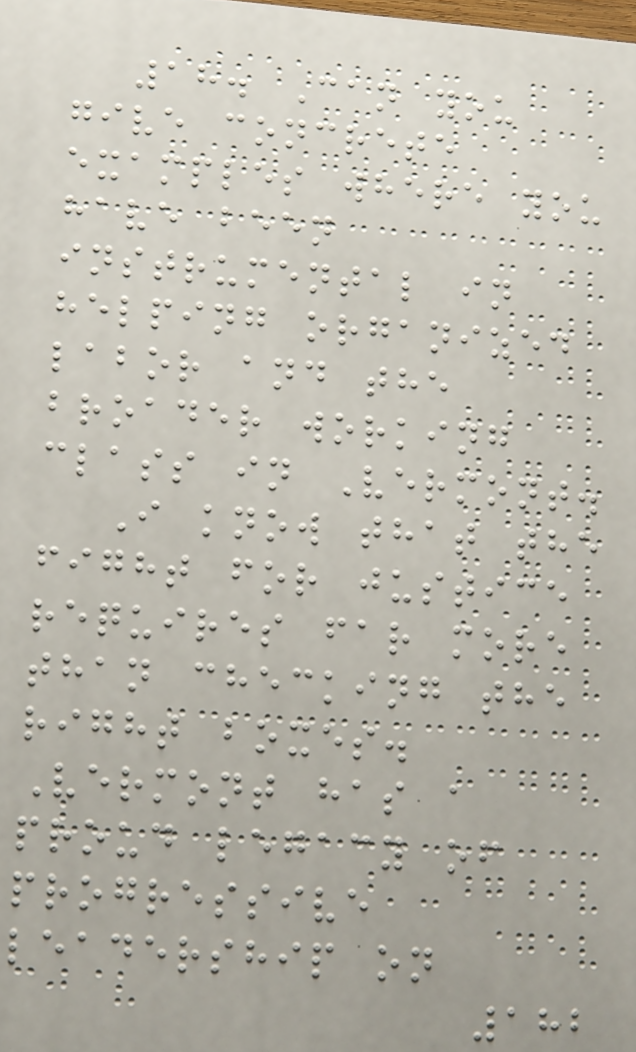18. Can you
give concrete
examples where you
have been
instrumental in
helping organized
labor and the
broader working
class in Vermont.
I know that the
fight for justice
requires far more
than checking the
right boxes.
Vermont has a
proud legacy of
progressive
leadership on
182
